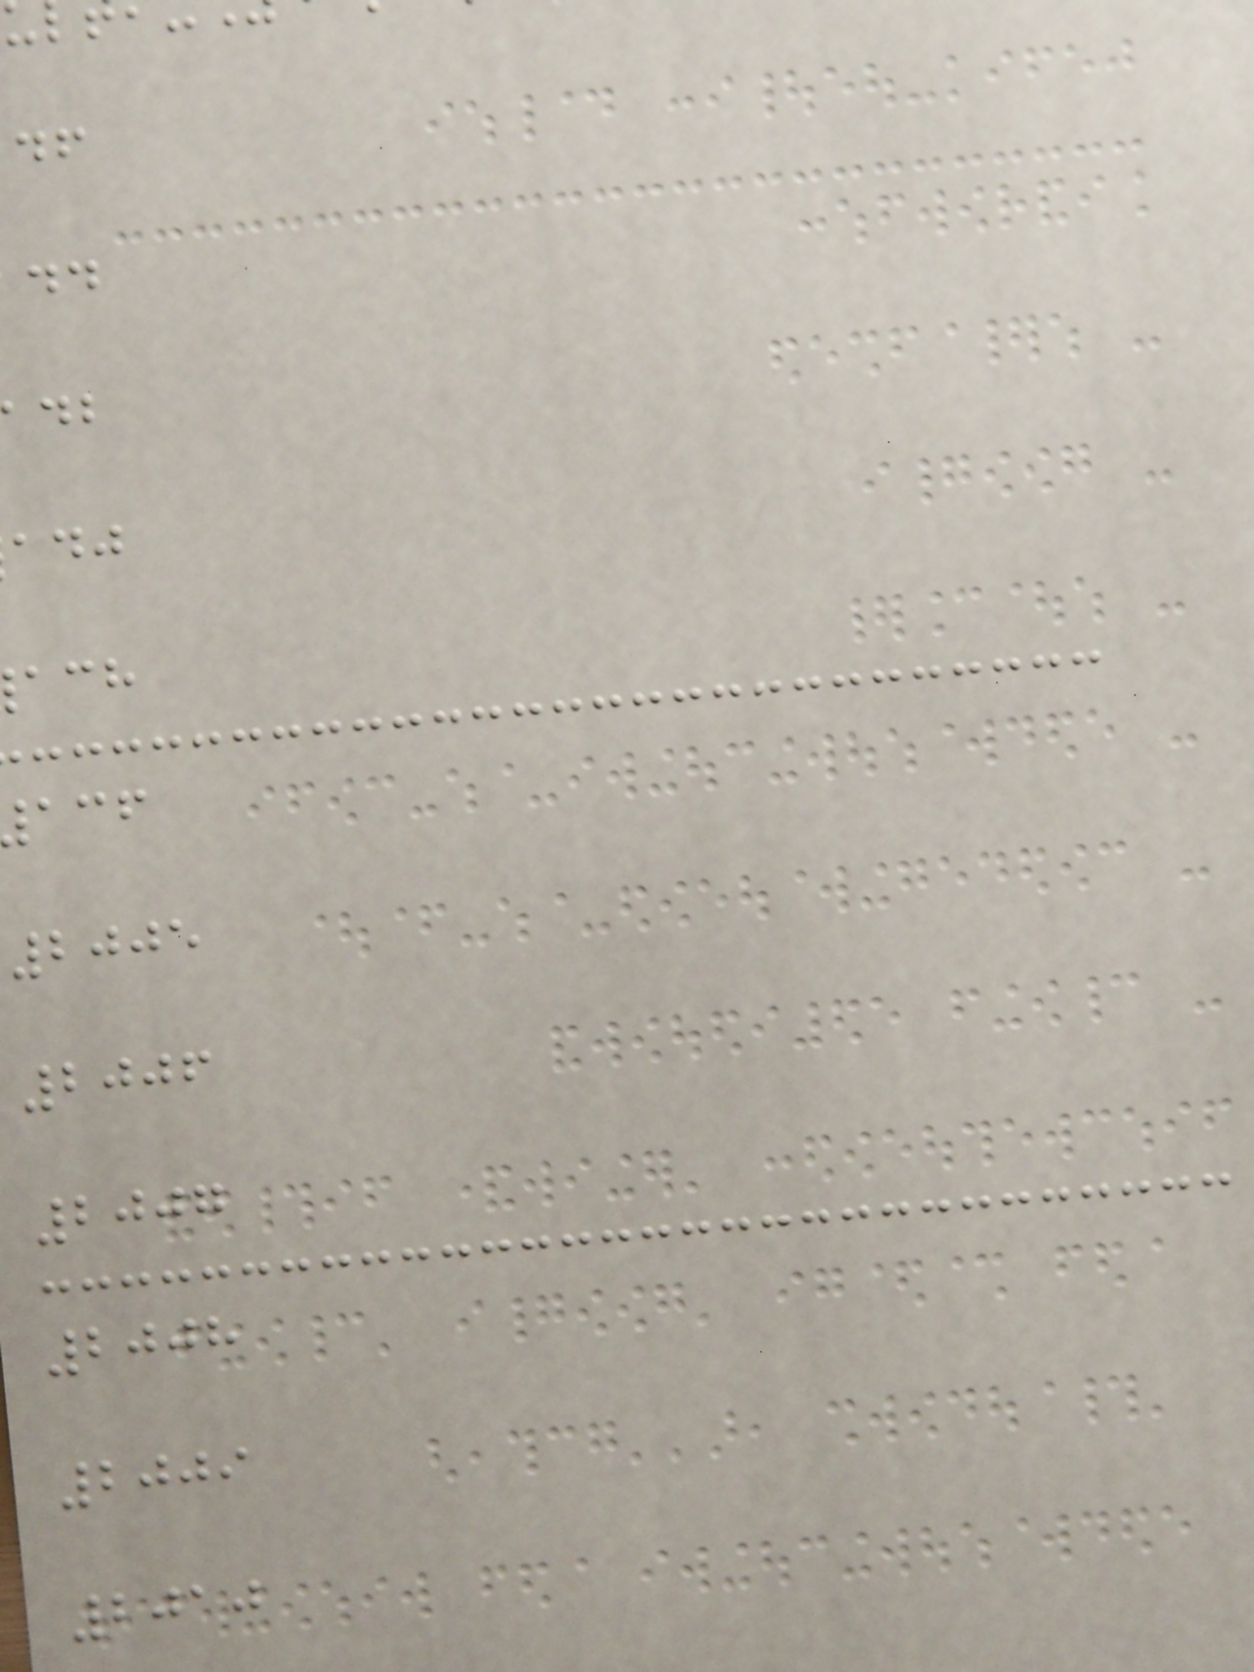2005
2006
2007
2008
2009
2010
